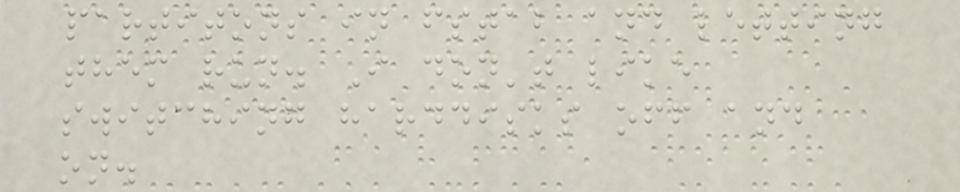partitons in fstab and letting
them run. I don't like
switching harddisks off and
on.
